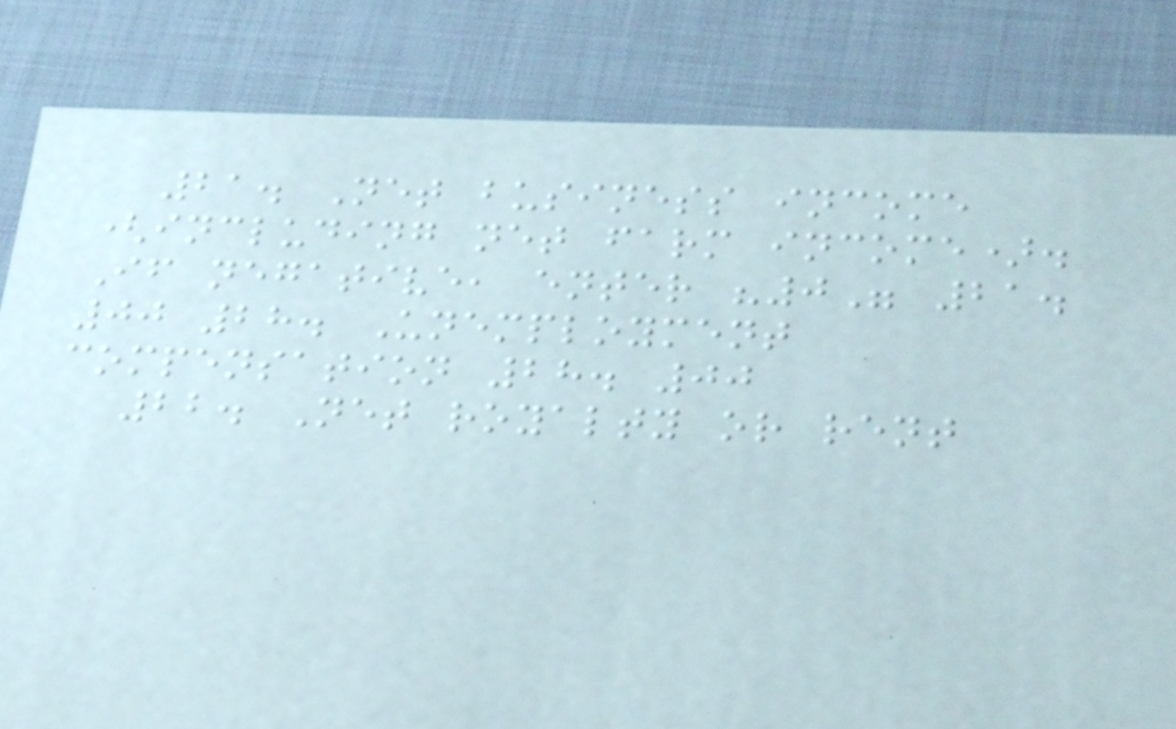21. Net business income
(including net farm income).
If negative, enter "0" 21.
00 28. Unemployment
compensation 28. 00
22. Net royalty or rent
